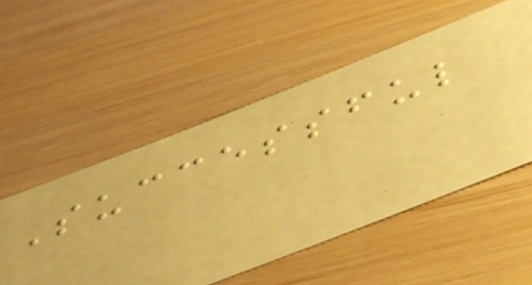Successful
